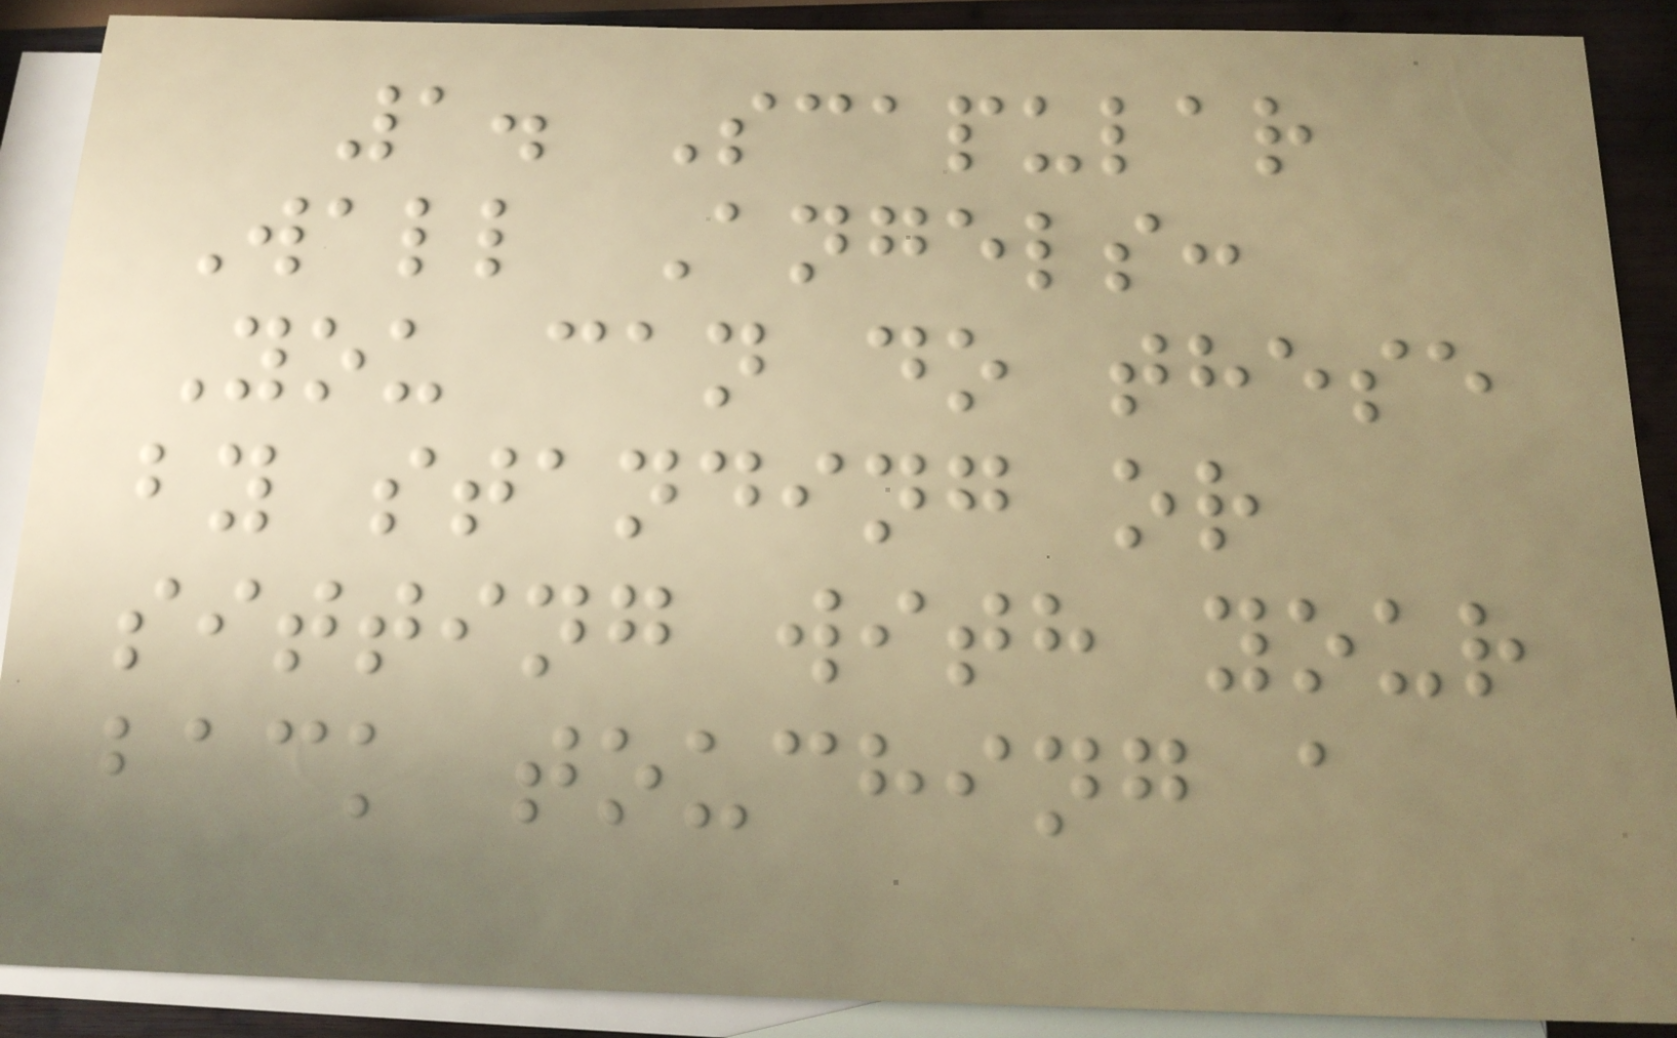1. Scapular
Wall Angels:
You can do these
by standing or
sitting with your
back touching a
